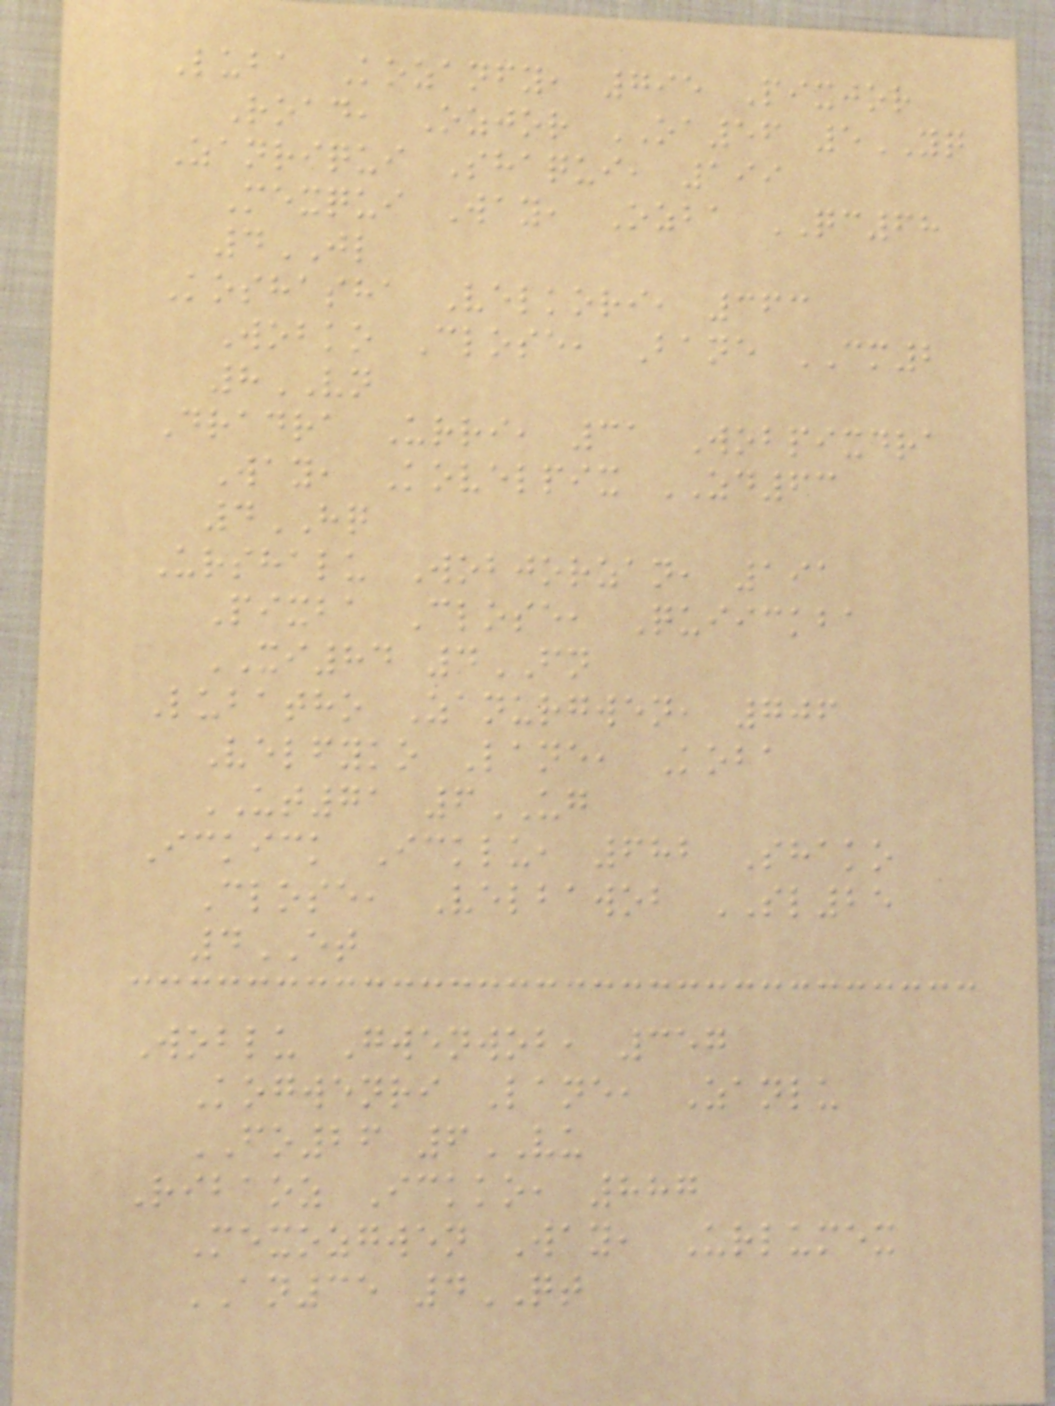Luba Kozanfy, 795 Pixjor
Road, Ozjor OA56 5YQ
Zanriqui Shaqui, 199
Mexqui Way, Ozba QC68
4JL
Koshasha Velkori, 363
Wobko Close, Bane CM2
8VN
Dradra Urri, 31 Wobpixdra
Way, Kovelpix ZD63
4HQ
Urshalu Wobjorzan, 191
Pixba Close, Quiickba
XI84 4FN
Lubatho Zanurgwen, 706
Velfyko Lane, Koba
UT71 6UG
Ickick Icklu, 682 Shako
Close, Velbawob SL25
4ET
Woblu Gwenwob, 357
Kogwenri Lane, Zanlu
FO26 6VU
Ribaoz Ickko, 887
Mexozgwen Way, Urlumex
AN35 4QT
